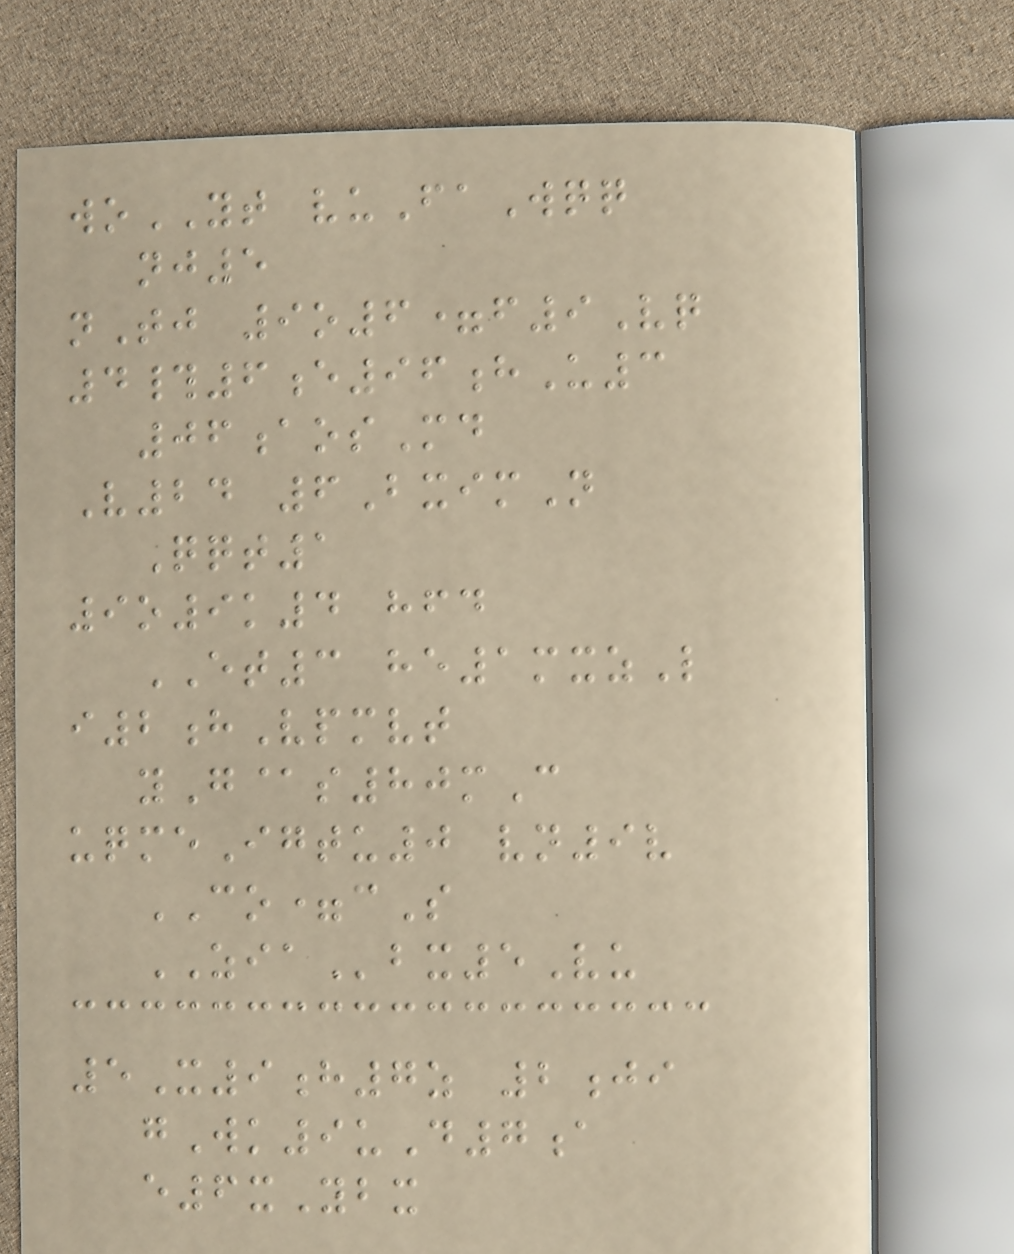woYT vuFaWqq
nj5
nTj 9o6=f9Vq
4#6e96hU3
06aosMd
V24 6BximN
Qqt1
9o9k4 hfd
ET3 he1mxzL
i2hVpmvt
yG@s80mC
uqmeIgtu0 vn9v
CO=cS
ZIAbx5Vu
5X9h7z 2ji
gWk9uD7a
e6xYbx
